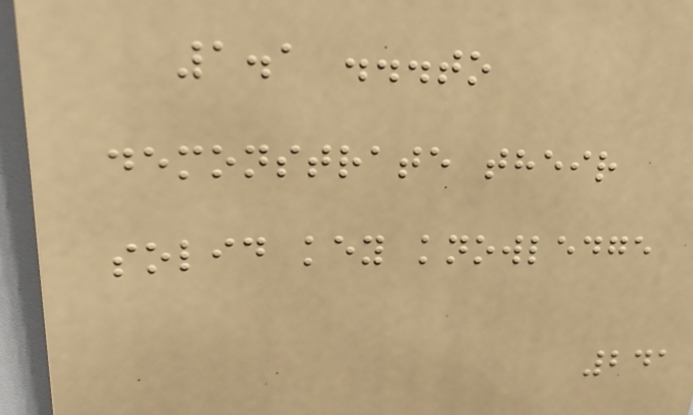1.1 ...to
demonstrate their
solid key knowledge
241
